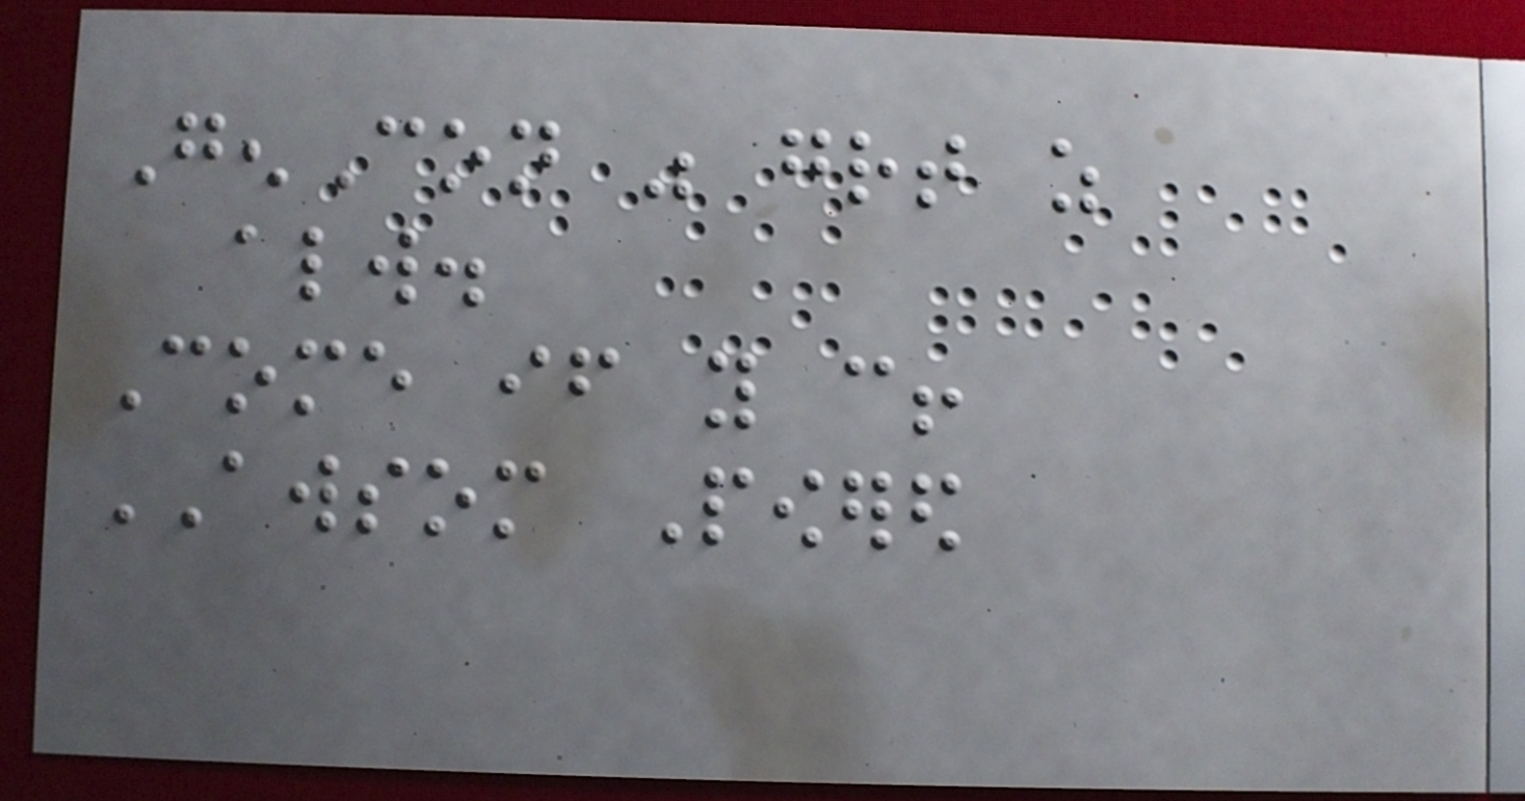GenCon was great as
always.
Come if you can!
AWSOM Powered
